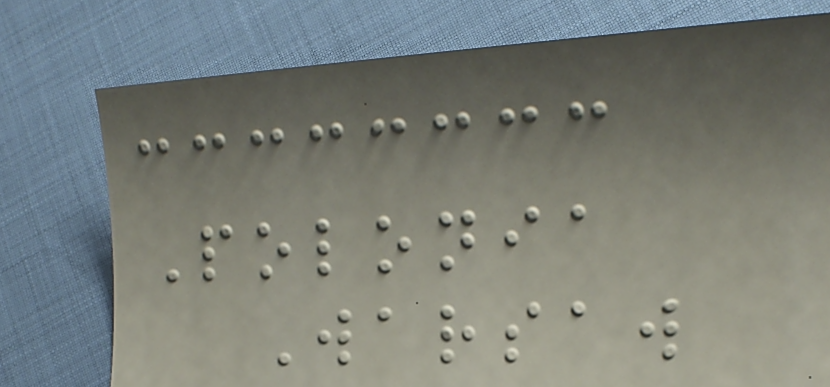Polonia
Warsaw
